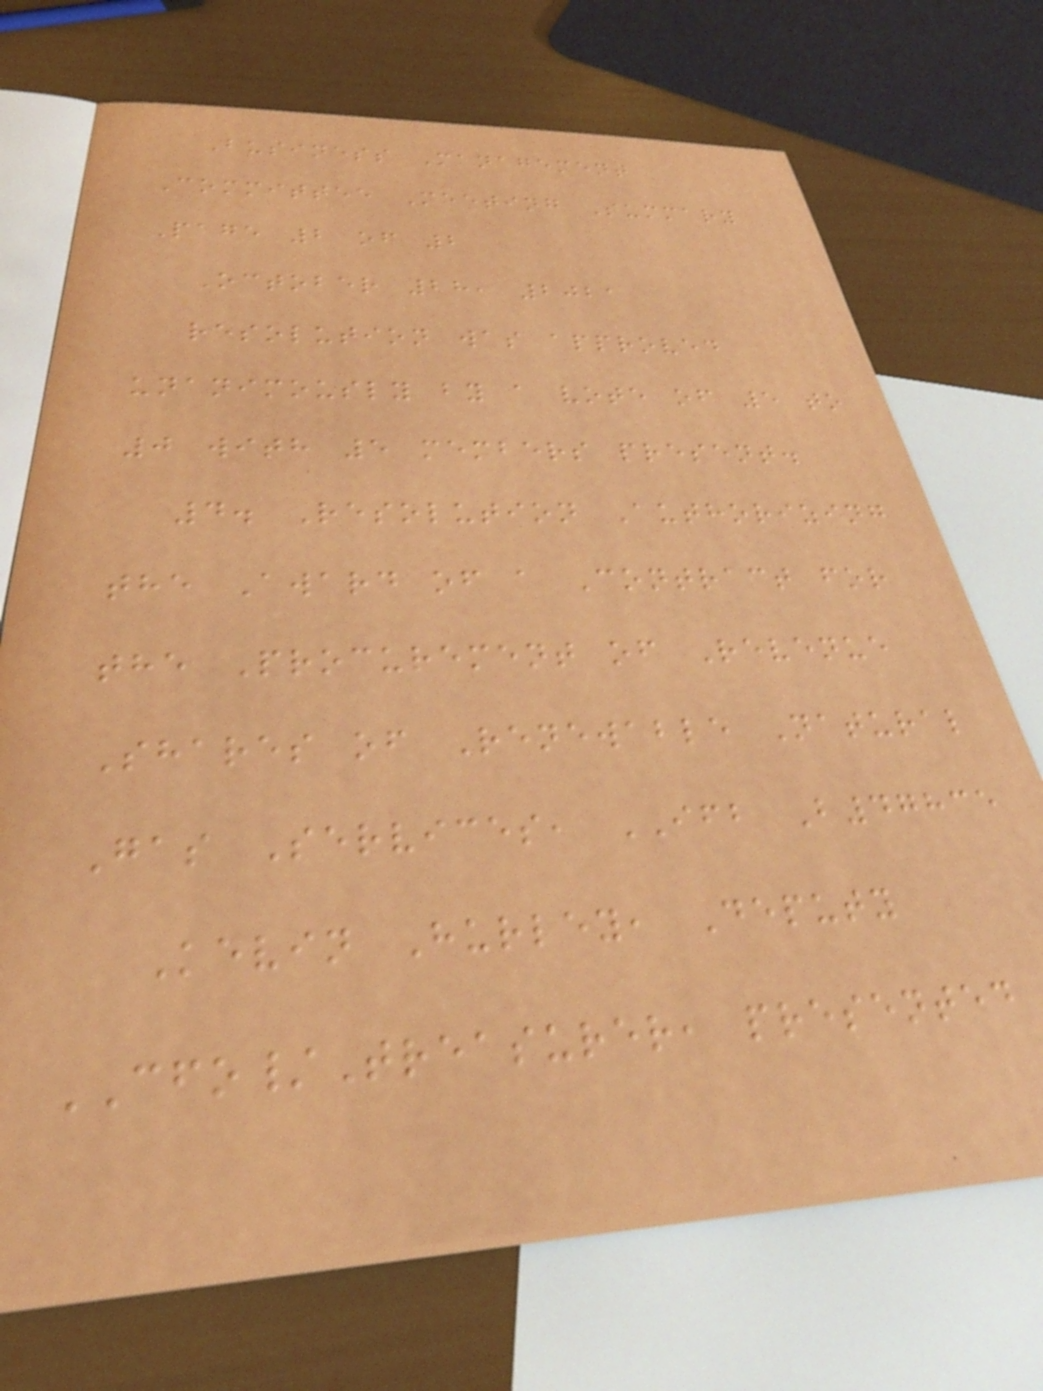Business Management
Committee Meeting Summary
Page 2 of 2
October 28, 2021
resolution was approved
unanimously by a vote of 5 to
0 with 5 members present.
4. Resolution Authorizing
the Award of a Contract for
the Procurement of Revenue
Shares of Renewable Natural
Gas Services, IFB B47835
Kevin Hurley, Deputy
CFO/Treasurer, presented
